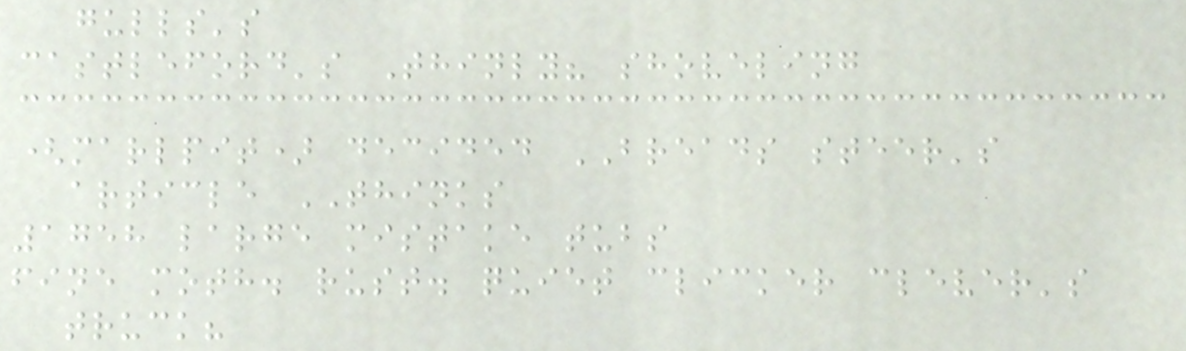gulls's
castleford's Thinly? shoveling
(marlpit) decided BREADS steer's
article THINKS
1758 large mistake tubs
fine moth. rust. quiet clicker clever's
truck?
